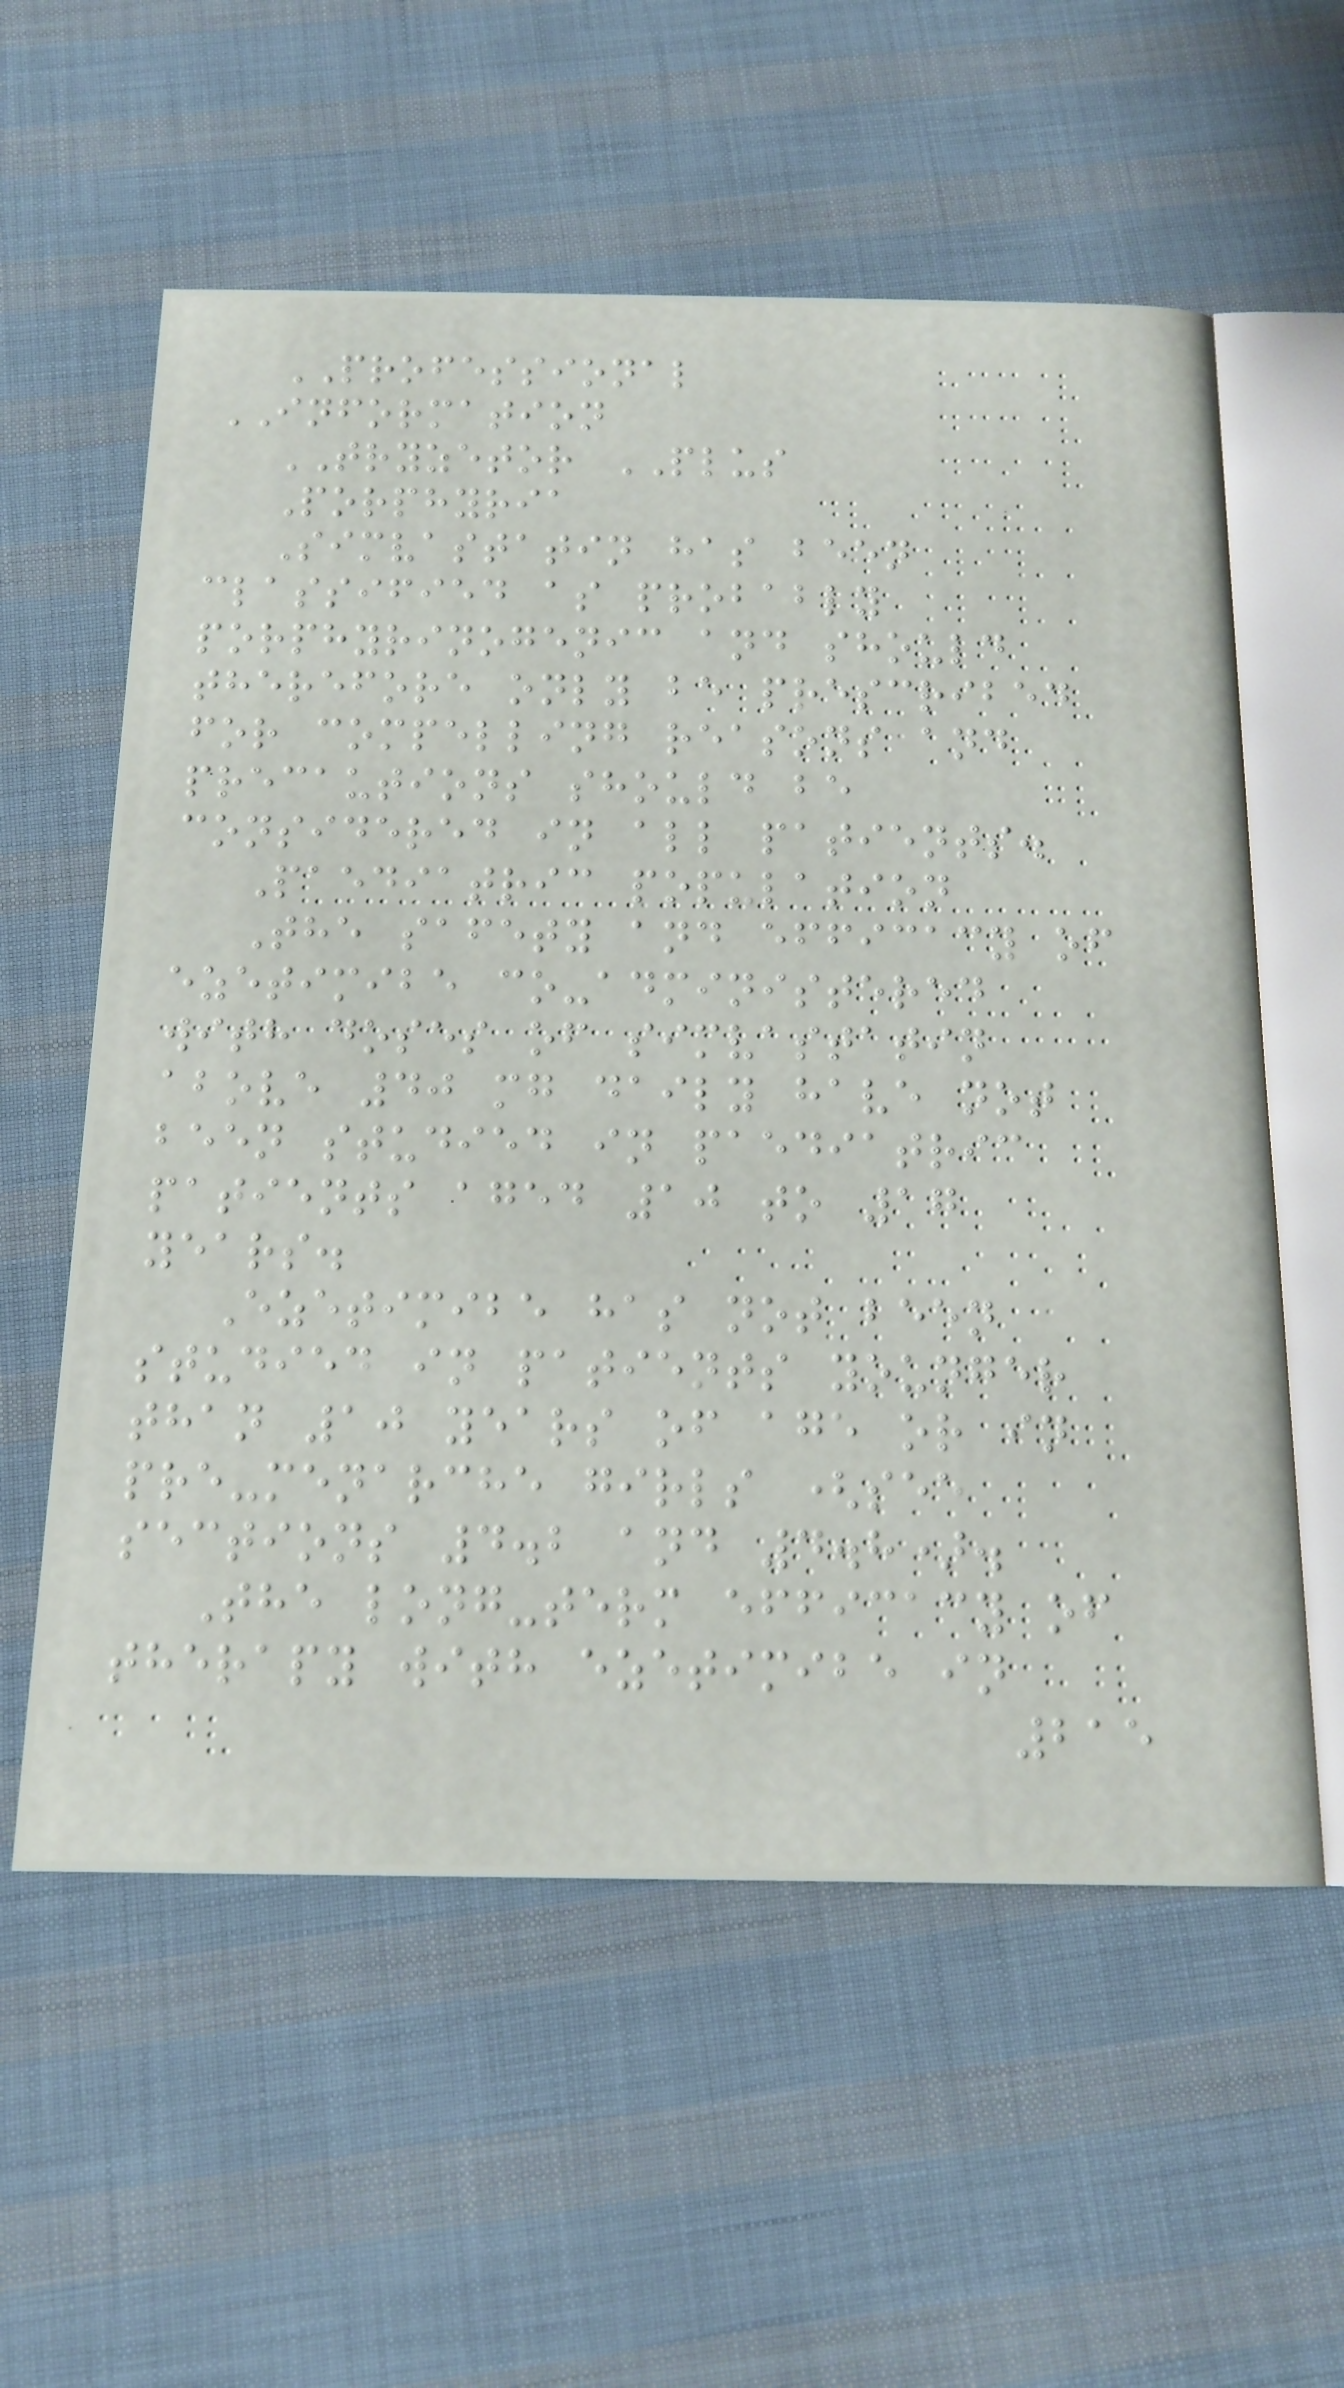PROFESSIONAL
INFORMATION
TRYZETOR PLUS
Porphyria
Simvastatin has been
classified as probably
porphyrinogenic and should
therefore only be prescribed
for compelling reasons and
precautions should be
considered in all patients.
Paediatric population
The safety and efficacy of
ezetimibe co-administered
with doses of simvastatin
above 40 mg daily have not
been studied in paediatric
patients aged 10 to 17
years.
Ezetimibe has not been
studied in patients younger
than 10 years of age or in
pre-menarche girls (see
sections 4.2 and 4.8).
The long-term efficacy of
therapy with ezetimibe in
215
